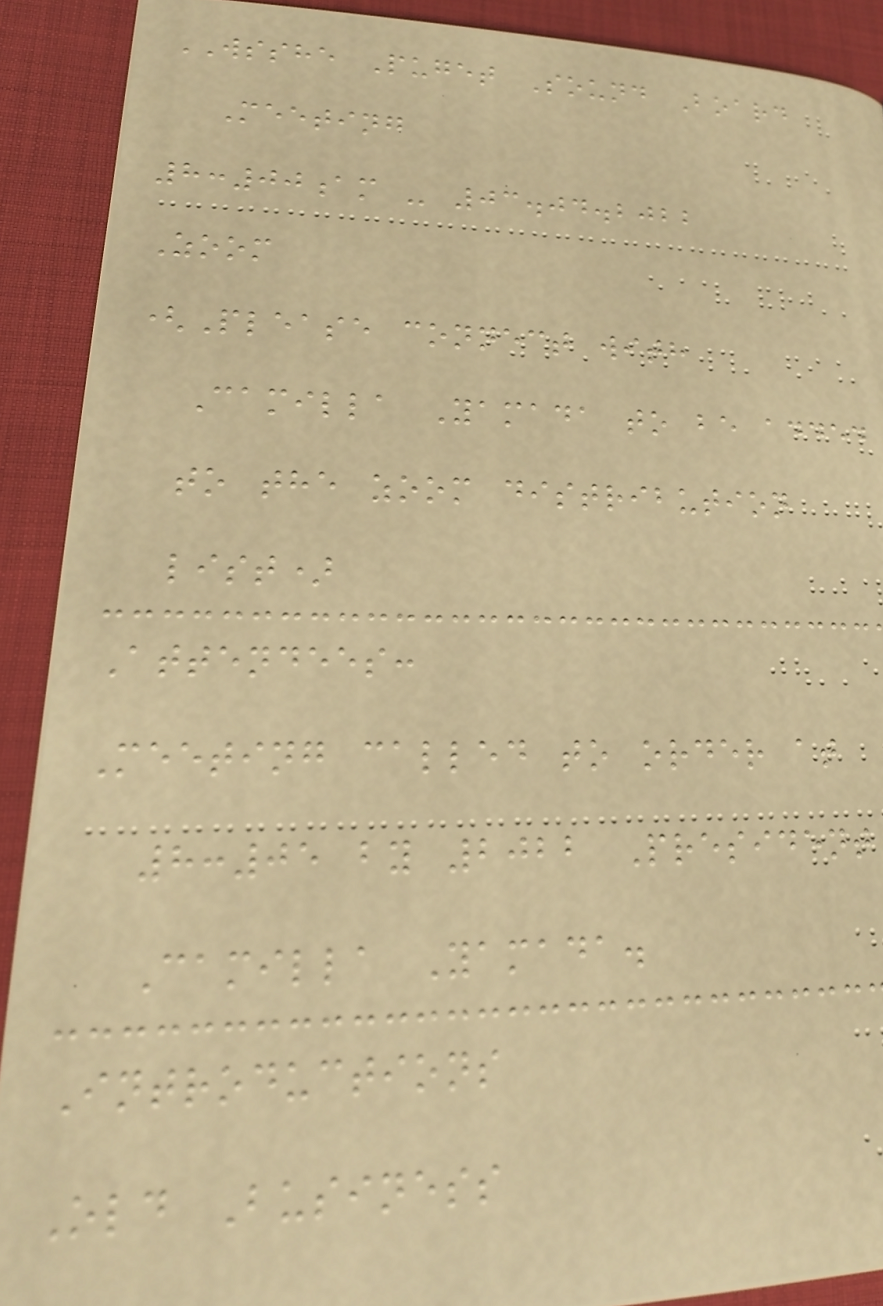WSSHE Puget Sound Board
Meeting
8:00am - 03.04.2022
Zoom
(Please connect with
Camilla Yamada to be added
to the zoom distribution
list)
Attendees:
Meeting called to order at
8:05 by 2022 President
Camilla Yamada.
Introductions
Old Business
